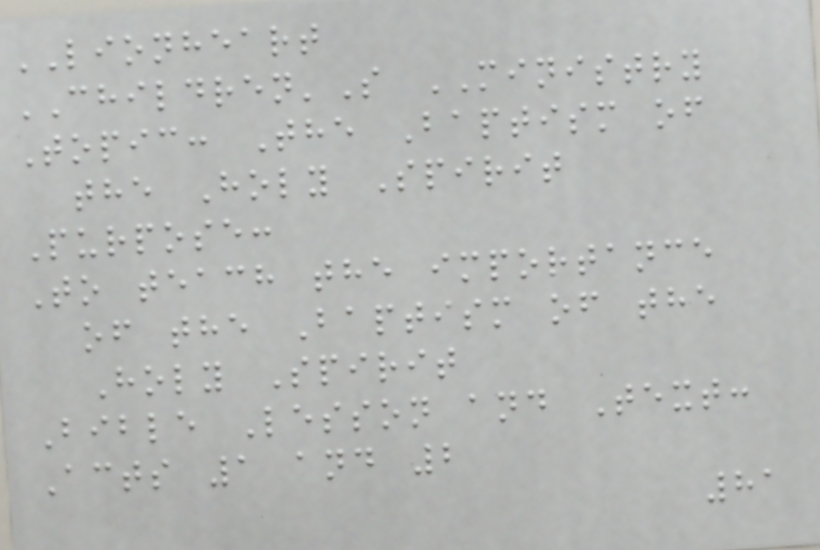LIONHEART
CHILDREN'S MINISTRY
Topic: The Baptism of
the Holy Spirit
Purpose:
To teach the importance
of the Baptism of the
Holy Spirit
Bible Lesson and Text:
Acts 1 and 2
81
